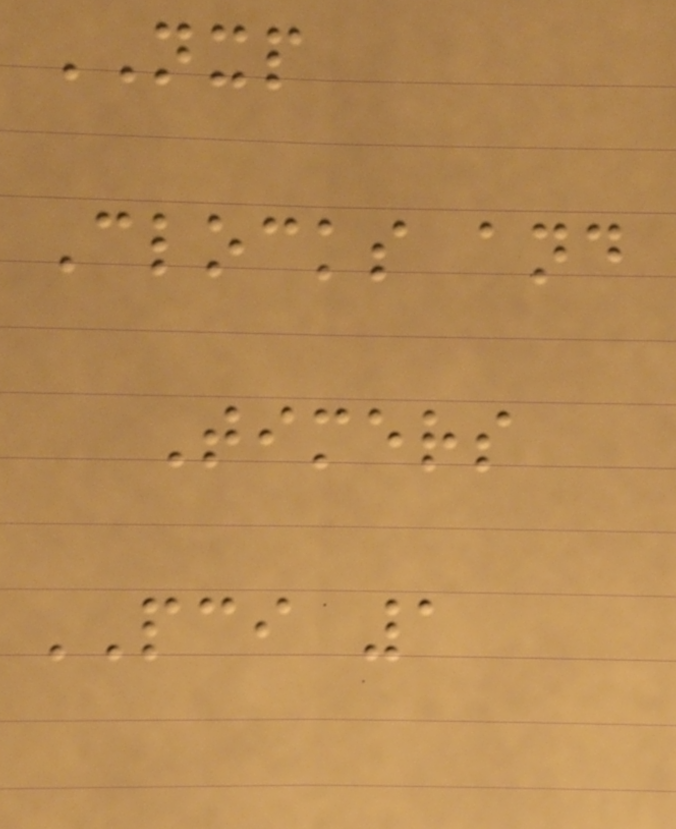NXP
Clocks and
Timers
PCI 1
